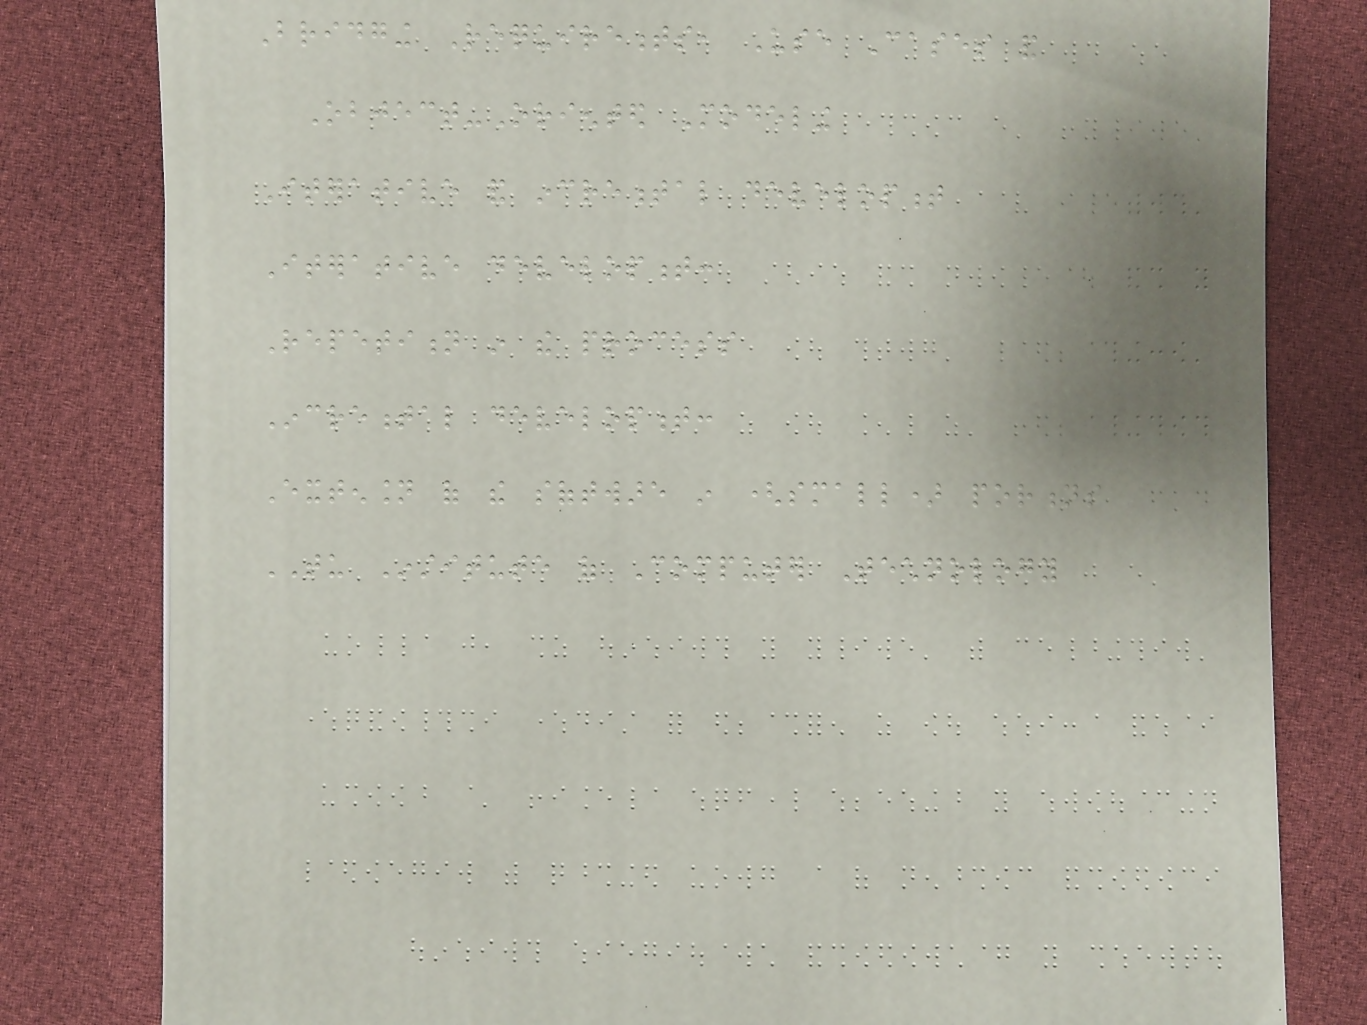Bridging Requirements, Use Cases and
Object-Oriented Modeling
Iterative and incremental development
Iterative development:
Repetition in the process
Incremental development:
Extension of the software in (small) portions
TU Institute of Computer Technology
